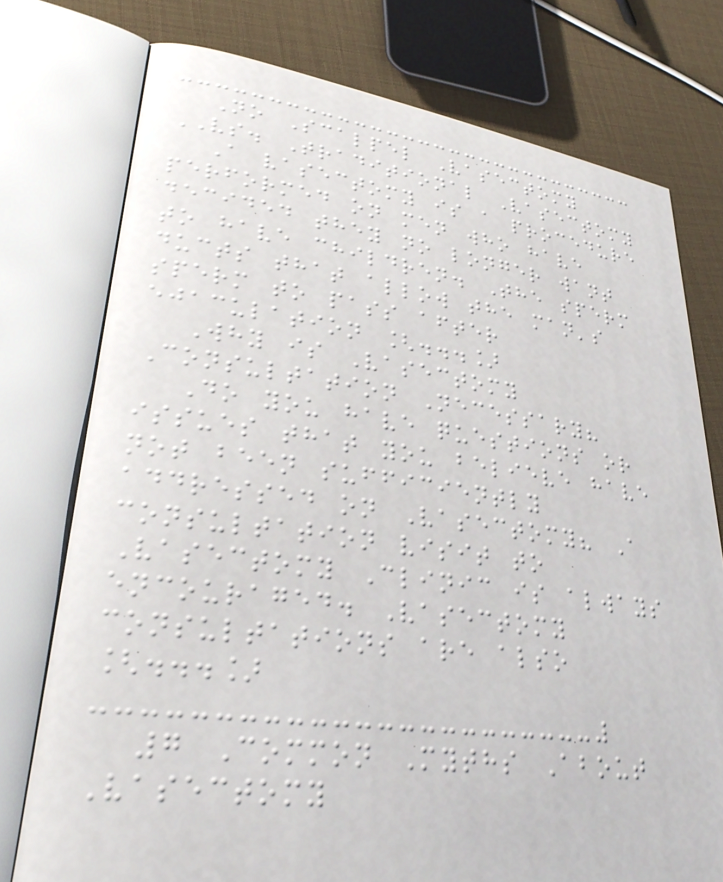No Scalpel Vasectomy
VS. Traditional Vasectomy
A vasectomy is a procedure
performed on men who have
decided they no longer want
to have children. The sperm
ducts that allow the man's
sperm to pass after
ejaculation [...]
Why is Vasectomy
Consultation Necessary?
Do you have questions or
issues that you believe have
not been sufficiently
addressed on Vasectomy? A
consultation visit to
Vasectomy Clinic is always
encouraged. Vasectomy
consultations are also
[...]
7 Common Myths About
Vasectomy
